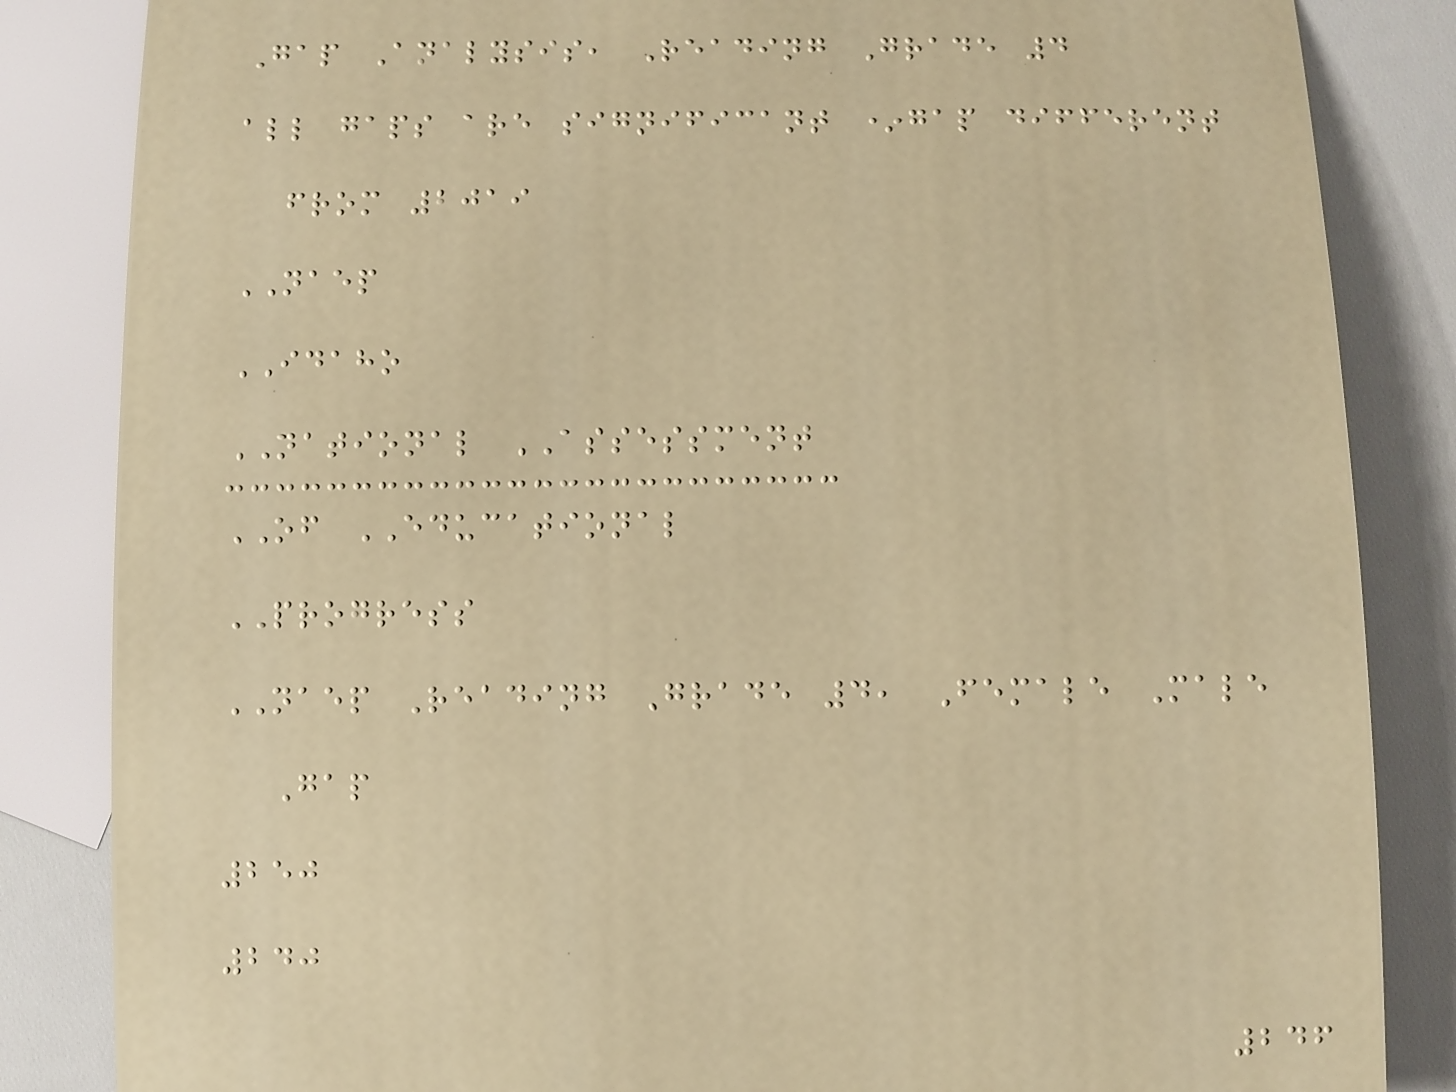Gap Analysis, Reading Grade 4
all gaps are significant *gap different
from 2019
NAEP
IDAHO
NATIONAL ASSESSMENT
OF EDUCATIONAL
PROGRESS
NAEP Reading Grade 4, Female Male
Gap
250
240
246
